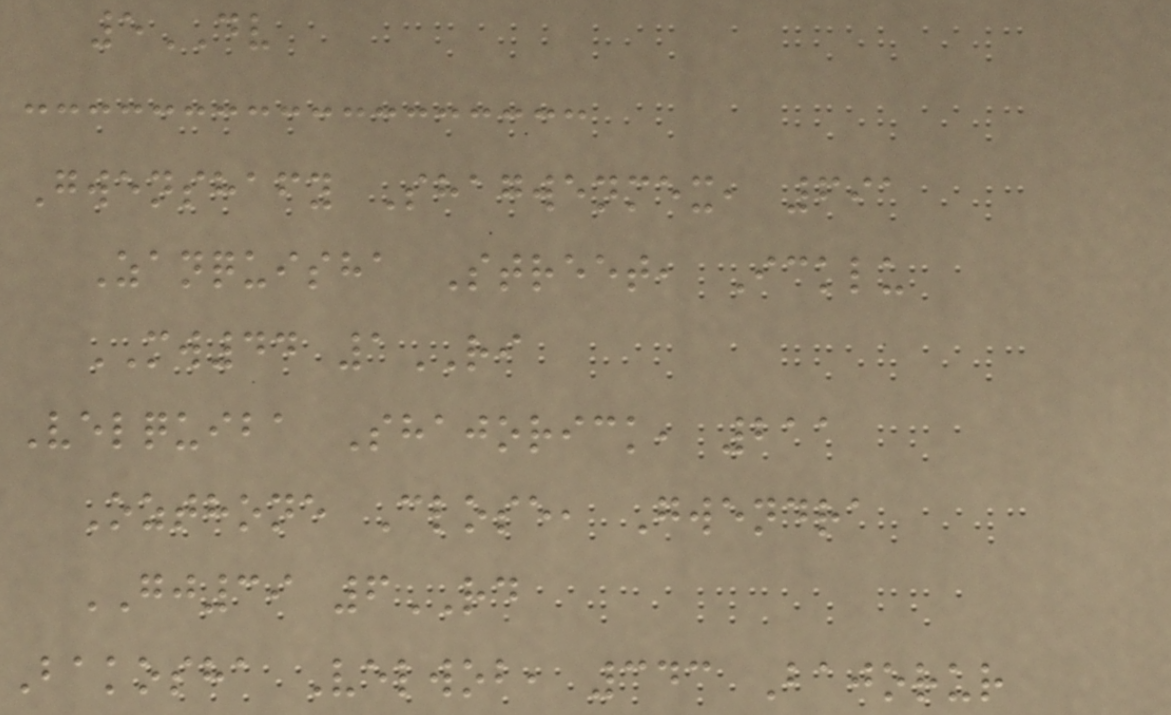5DV
Gwenshafy Shagwenmex, 691
Zanquisha Street, Icklu
MW44 1RI
Velquiba Shajorick, 211
Ozthone Close, Gwendra
GJ39 6RD
Bakosha Velwob, 343 Bajorur
